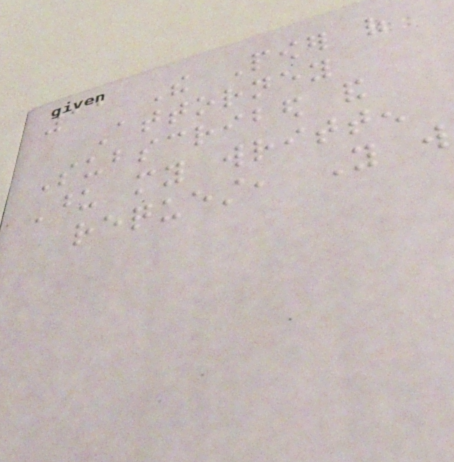11 The Power of
Attorney
Subscribed and
Upon my written
request, You will
